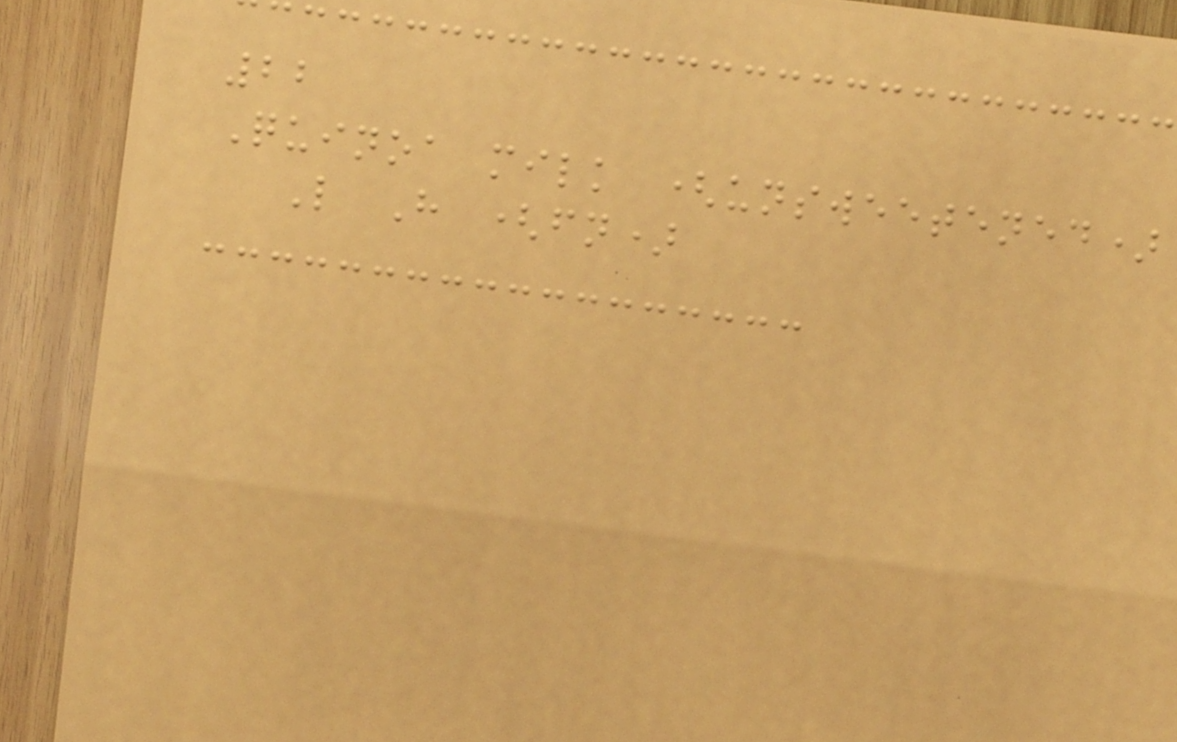22
Quinoa milk (unsweetened)
L H (fn)
